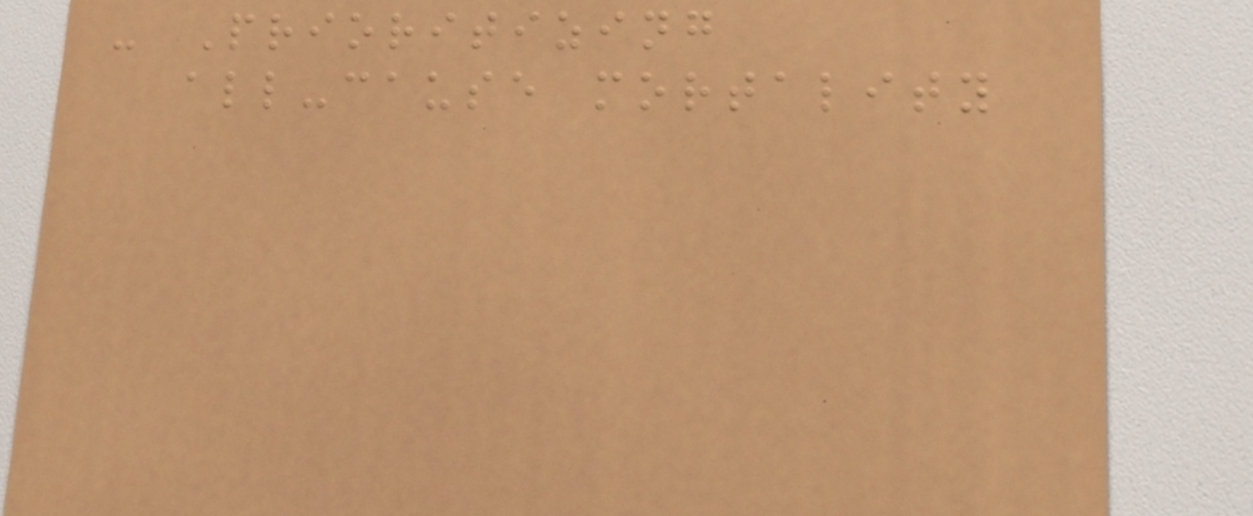- Prioritizing
all-cause mortality
